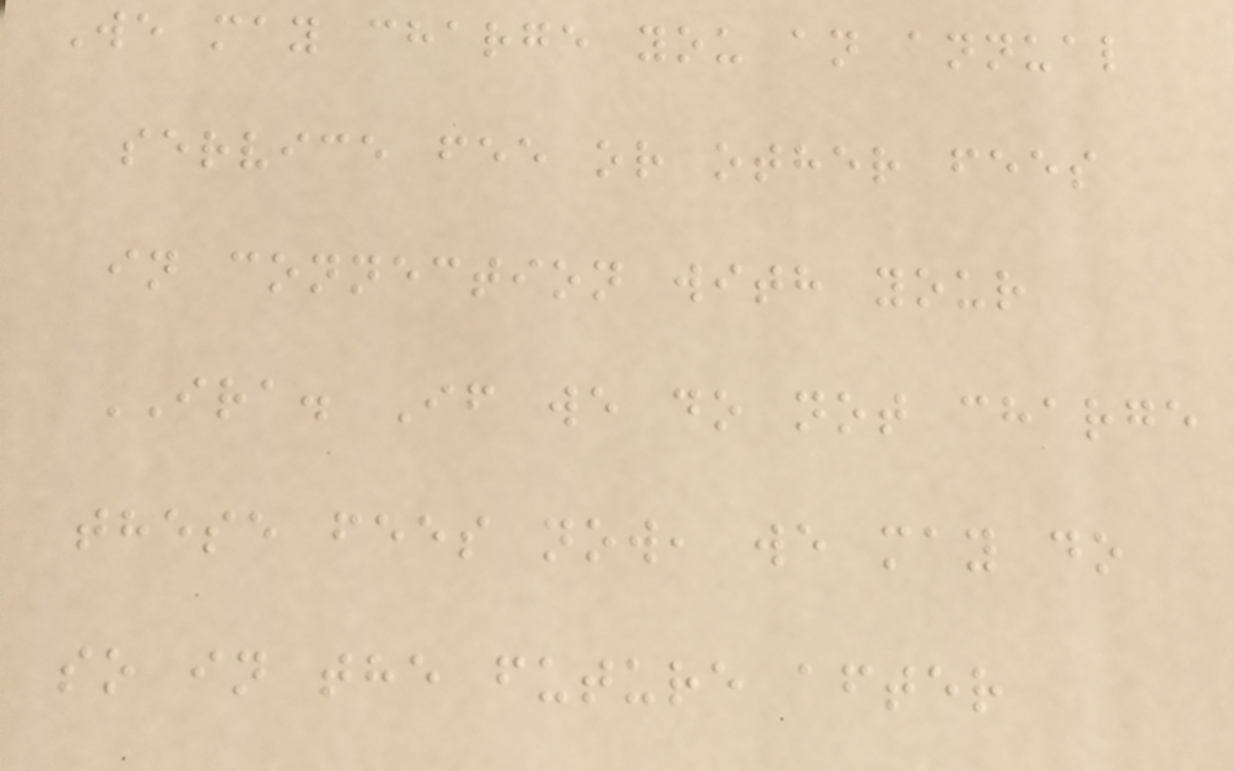We may charge you an annual
service fee or other fees
in connection with your
IRA. If we do not charge
these fees now, we may do
so in the future after
